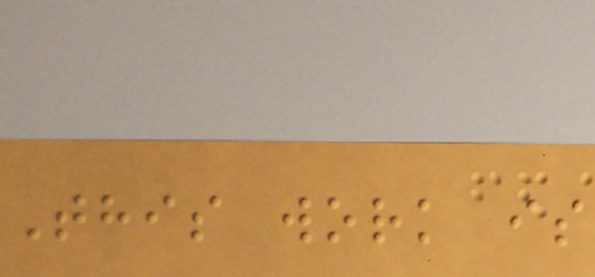This work is
